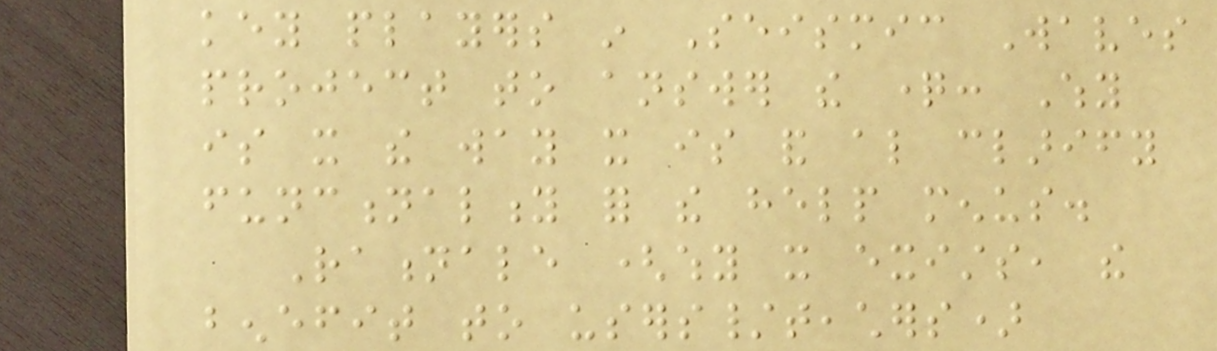key players in Seismic Waves
project to answer the question: Why
is it the way it is and also clarify
functionality for the help menus.
Rationale (why it exists, the
benefit to users/teachers)
